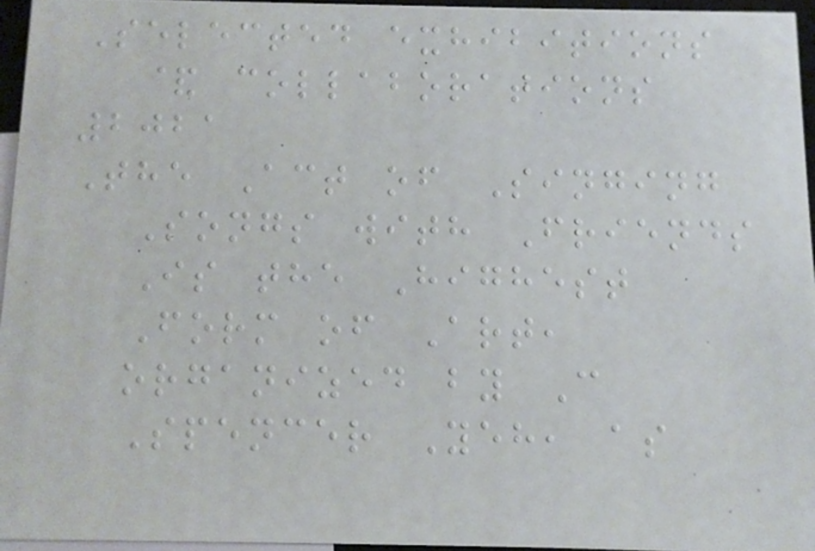Selected exhibitions
& collaborations
2021
The Act of Singing
Songs with Friends
Is the Highest
Form of Art,
organized by C
Spencer Yeh, as
